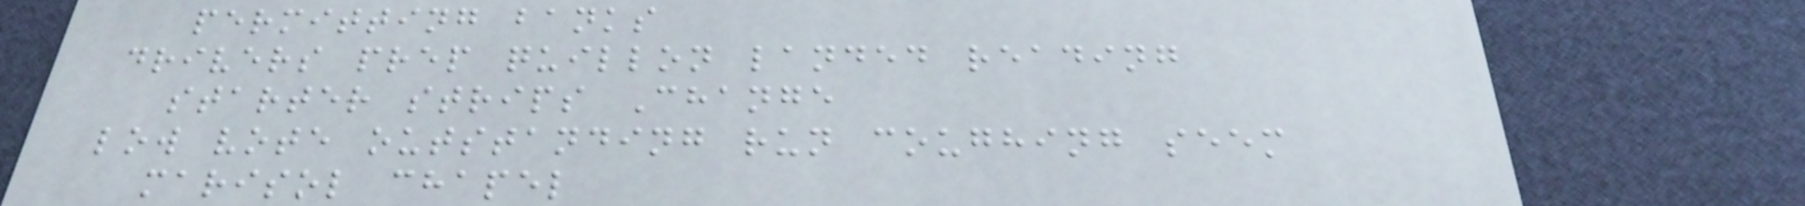permitting banks
drivers prep quillon landed reading
starter strips Change
low vote outstanding run coughing seem
marisol chapel
